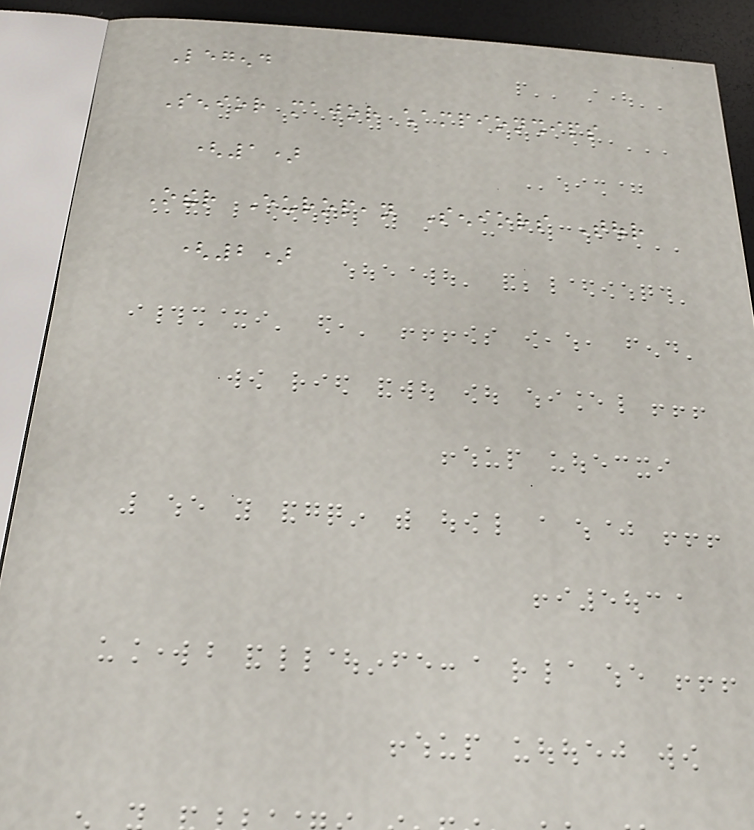Legend
Senior major championships
(1)
Other European Seniors Tour
(2)
